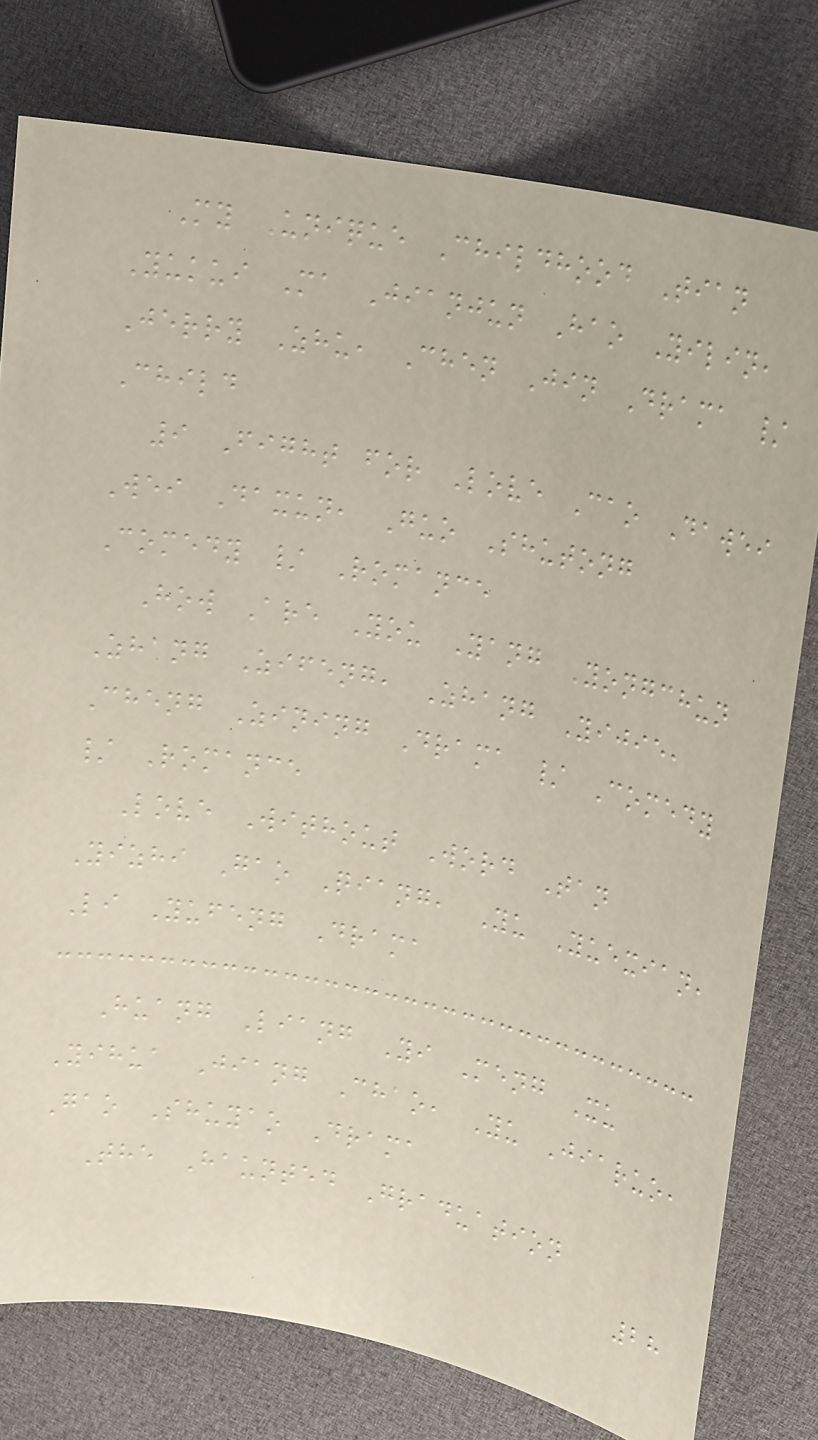My Unique Childhood Tian
Yukui Ma Jianjun Hao Yilin,
Jerry Zhu, Chen Jin Drama /
Child
9 Fight for Love Cao Dawei
Wei Daxun, Guo Shutong
Comedy / Romance
How Are You Yang Yongchun
Zhang Zifeng, Zhang Yijie,
Cheng Zining Drama / Comedy
/ Romance
Love Without Word Tan
Yizhi Gao Qiang, Yu Yuexian,
Li Yufeng Drama
Huang Liang Yi Meng Xu
Yihua Jiang Chao, Yu Jiaruo,
Gao Shuyao Drama
The Haunted Graduation
28
